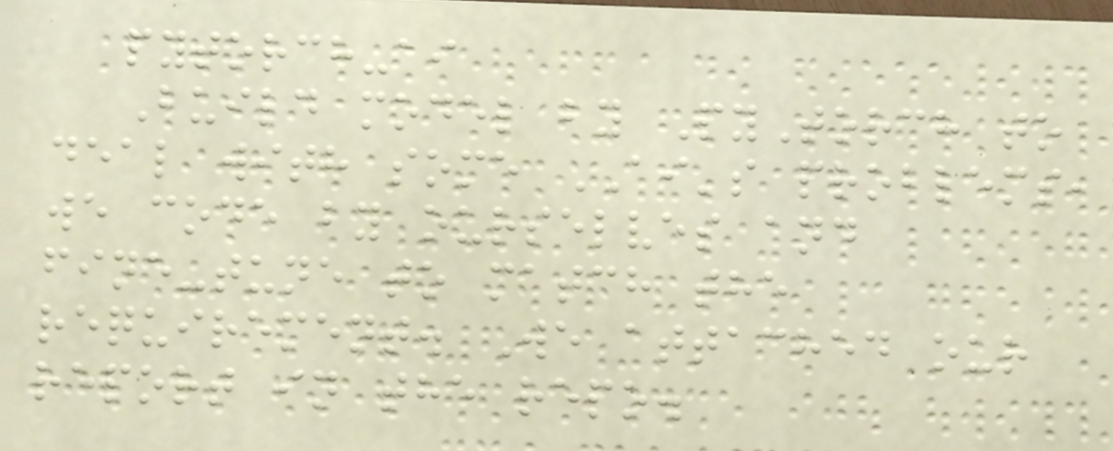pytorch-ai
Build model by PyTorch to
deal with some AI's problems,
we code by ourselves and
fine-tune to match the
requirement. We attached our
report in the repo.
